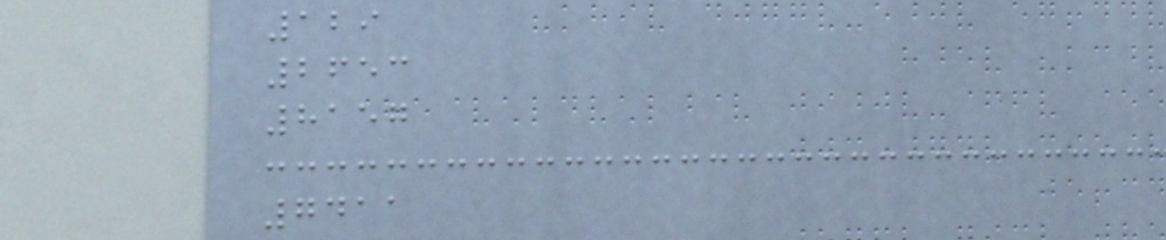129
2653
8157
7411
